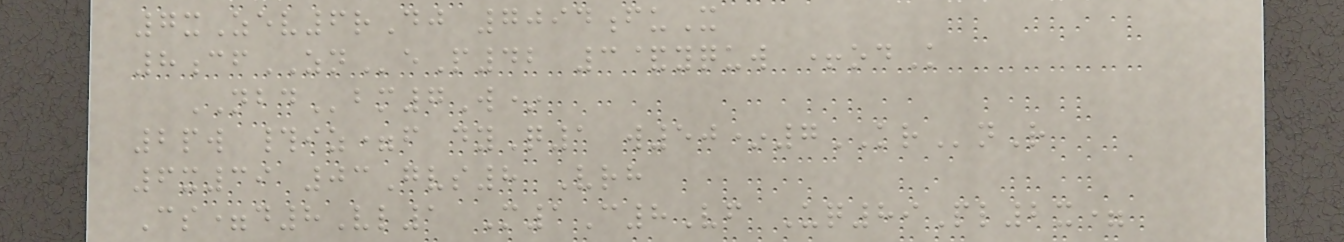7xZev6rDj 7094fuX
8cfZNeP42 3&yquw +odK
NBDbm7W*
2pw #iz=f dyQ1 w50*7KRnR
6x39 03Gvs8 Vrh
Cs=d8Vl1 M1C8Vf Uq89Pl2x=
